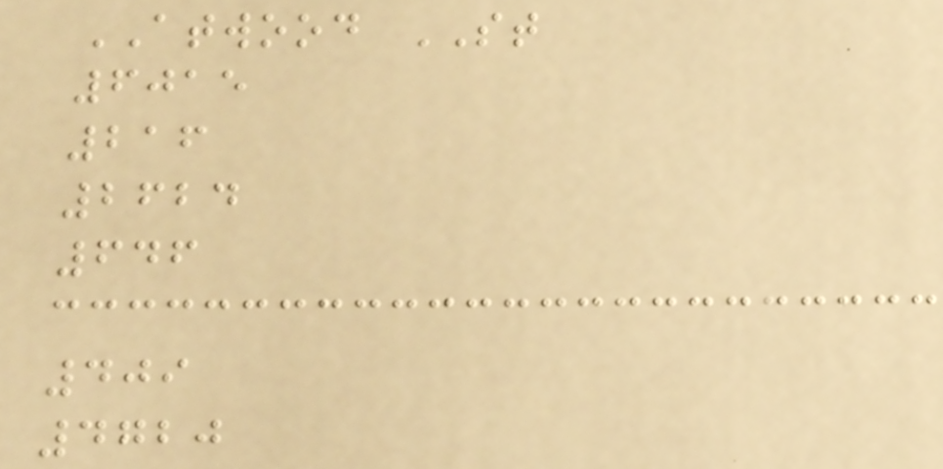ATWOOD ST
6015
216
2624
646
409
4720
